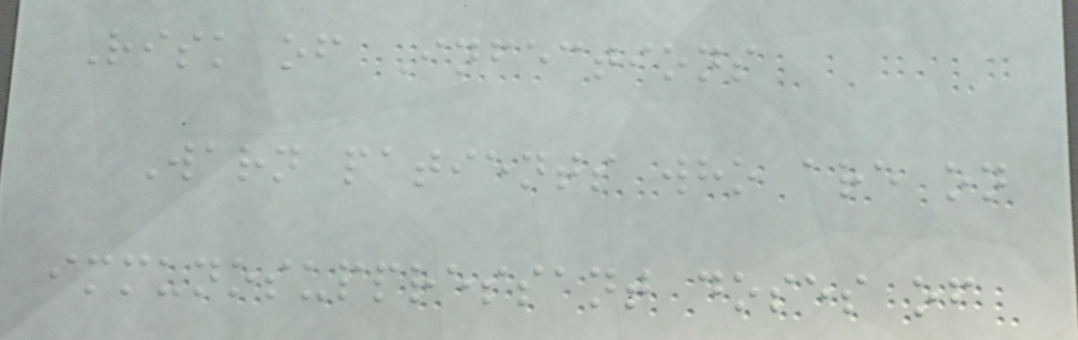Risk of Infections
Warn patients who are on
immunosuppressant doses of
